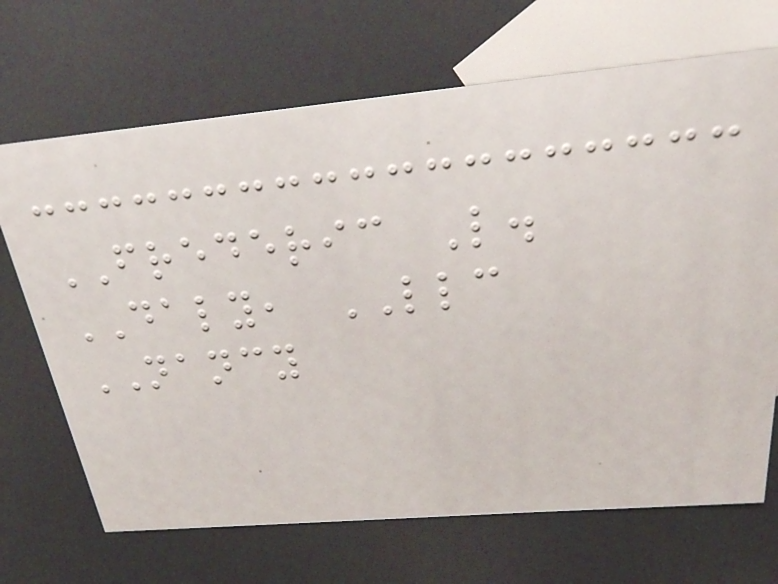FREDERIC L.
DALY, LLC
NANCY
